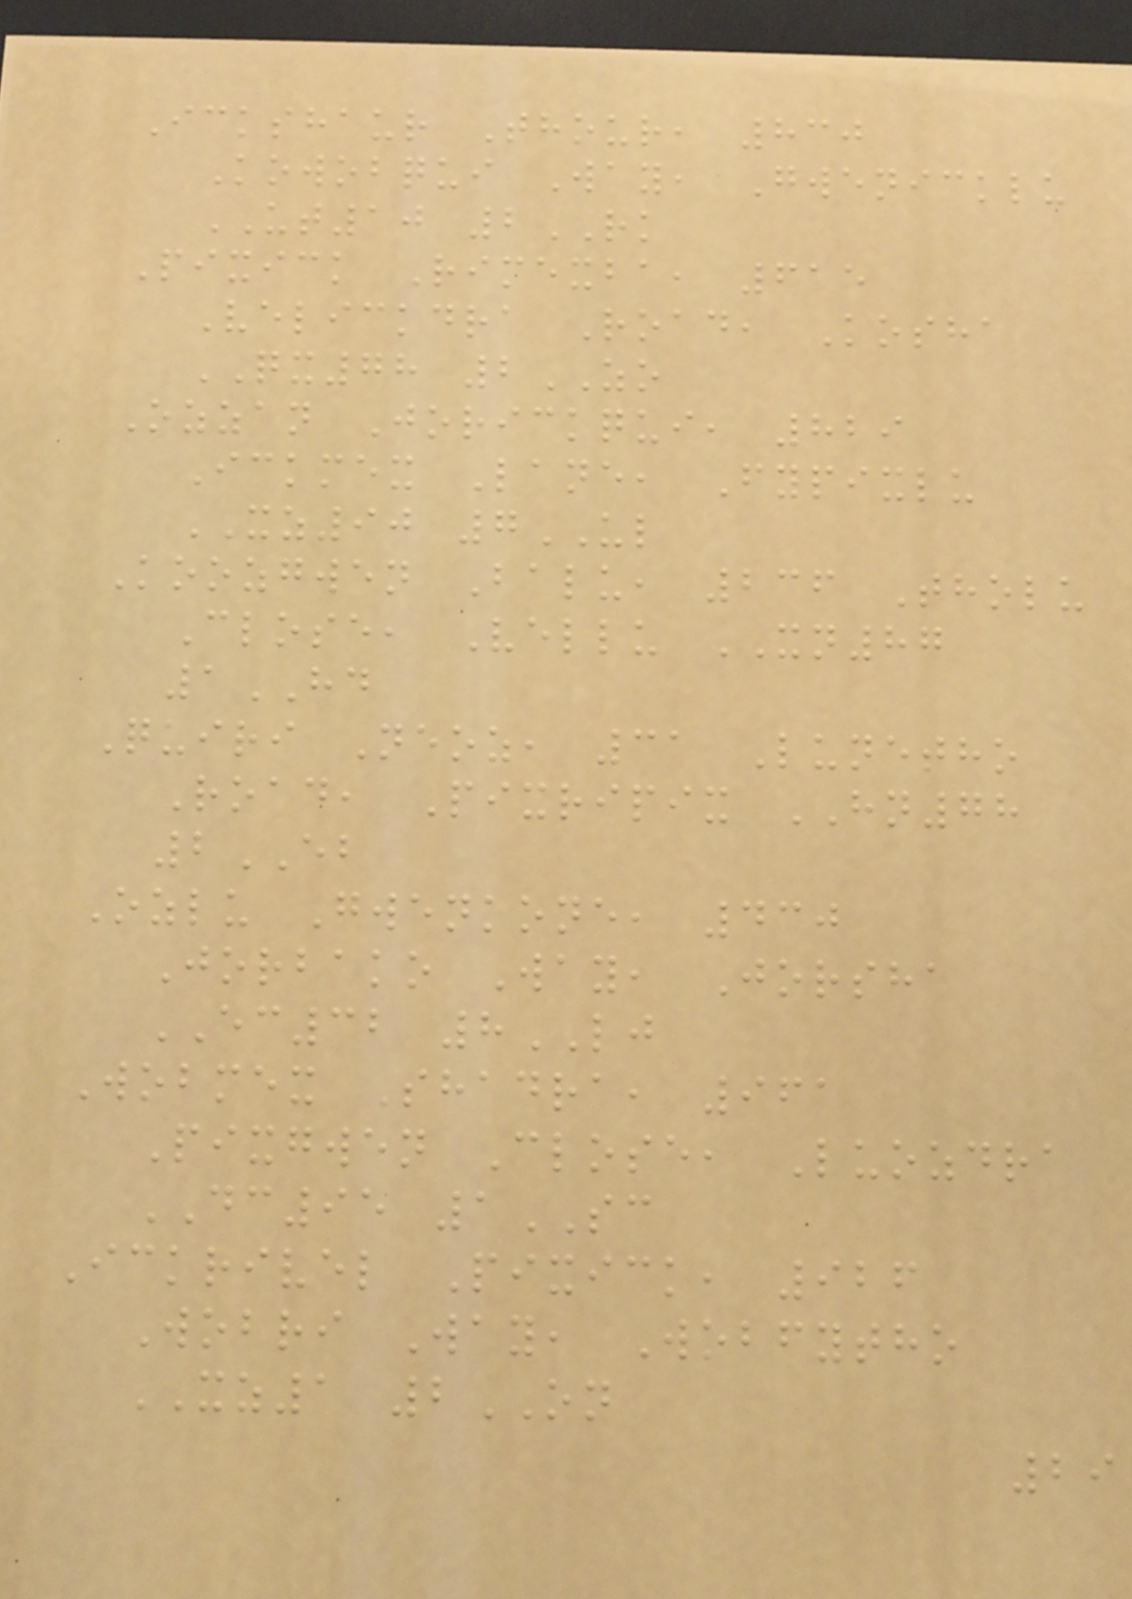Ickshaur Thour, 830
Kowobqui Way, Gwenicklu
UT10 2RK
Pixick Rimexba, 615
Velickdra Road, Kosha
QX78 2ZO
Ozzan Jorickqui, 829
Ickmex Lane, Fypixlu
XZ90 7UL
Koozgwen Balu, 236 Tholu
Close, Vellu XN87
1HD
Quiri Neoz, 31 Lunetho
Road, Pixripix HN78
2EB
Ozlu Gwenkone, 430
Jorbako Way, Jorsha
EC32 8LJ
Wobmex Shadra, 961
Pixgwen Close, Luozdra
DC95 1SC
Ickrivel Pixick, 926
Wobri Way, Wobfytho
XZ1 2ON
29
